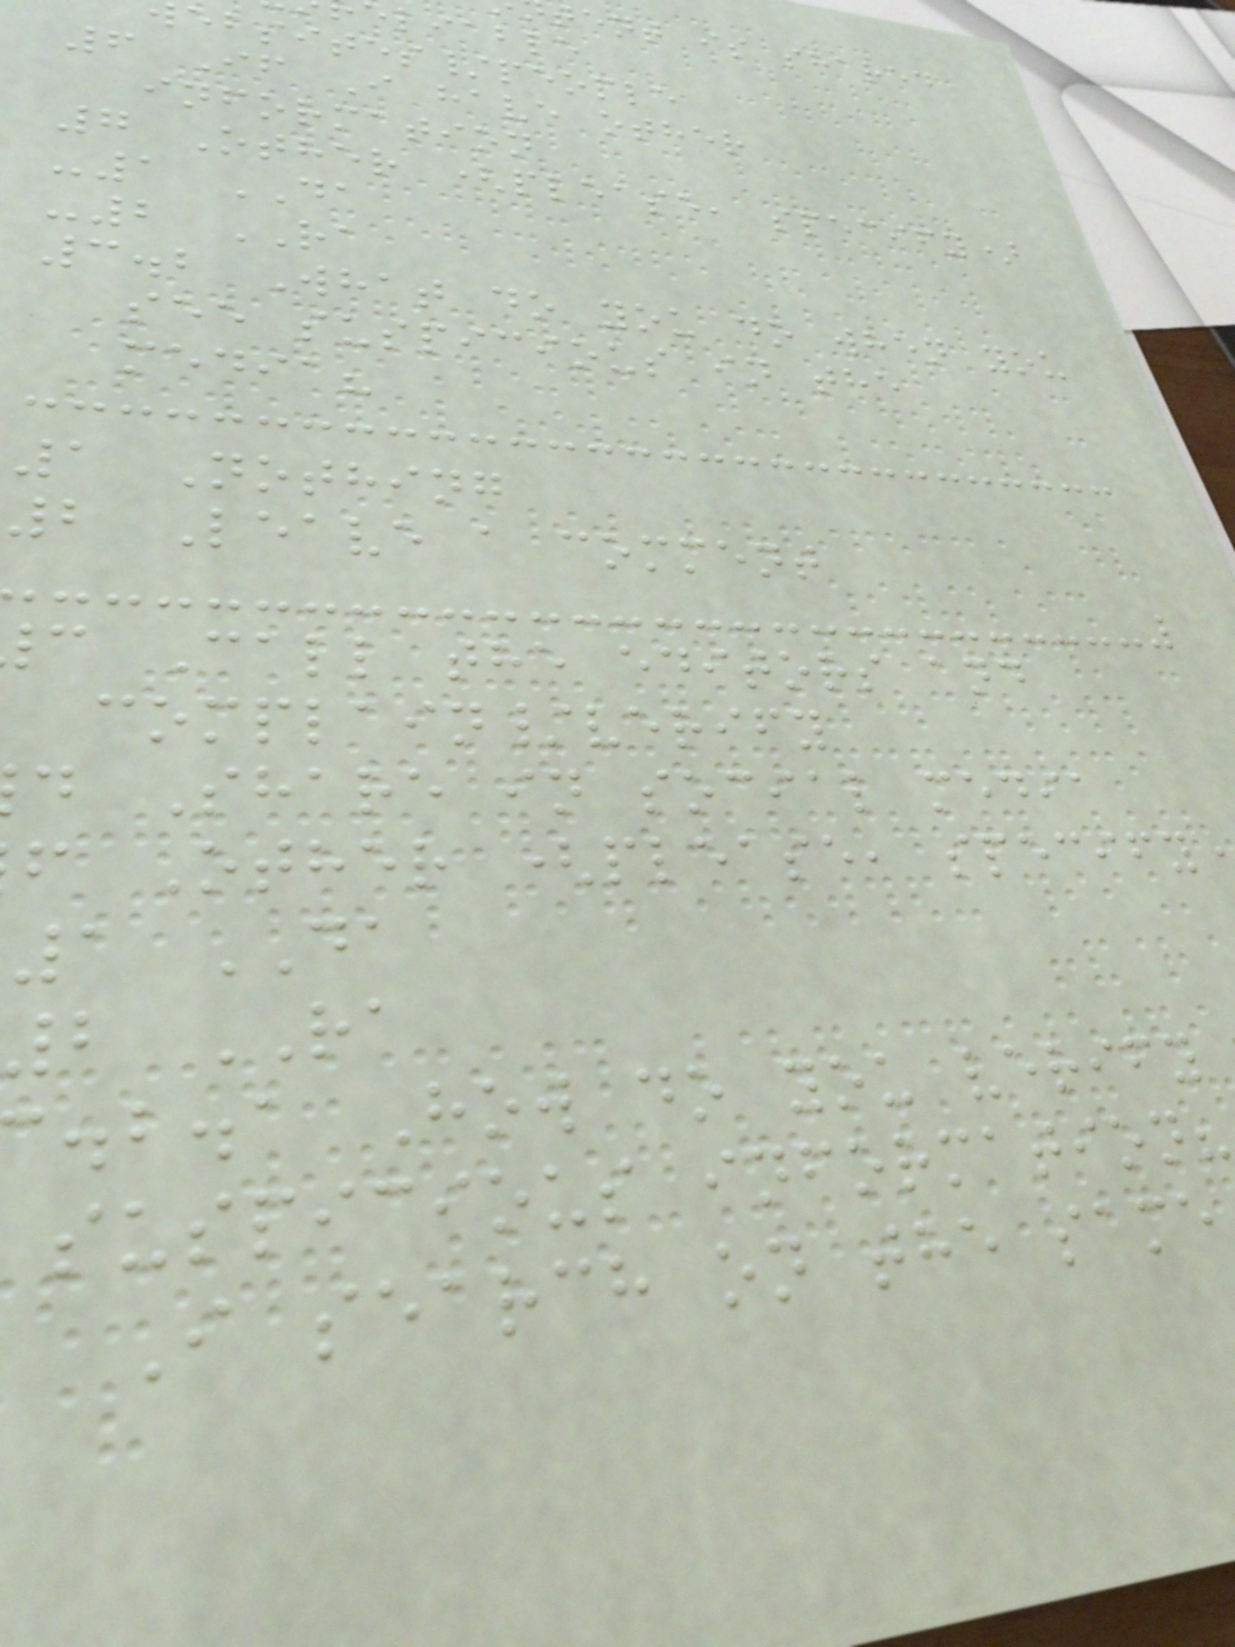tent is shared
liable
ebsites/people
6 If I have other
information
7 Other (please, specify)
-1 DA
-2 RA
3.2 What do you do when you
see suspicious in the
media?
1 Nothing
2 Leave a comment
c Call the editors and
complain/verify
d Share in social media
f Other (please, specify
1 DA
2 RA
.b.a How do you verify
suspicious information?
I search on the same
